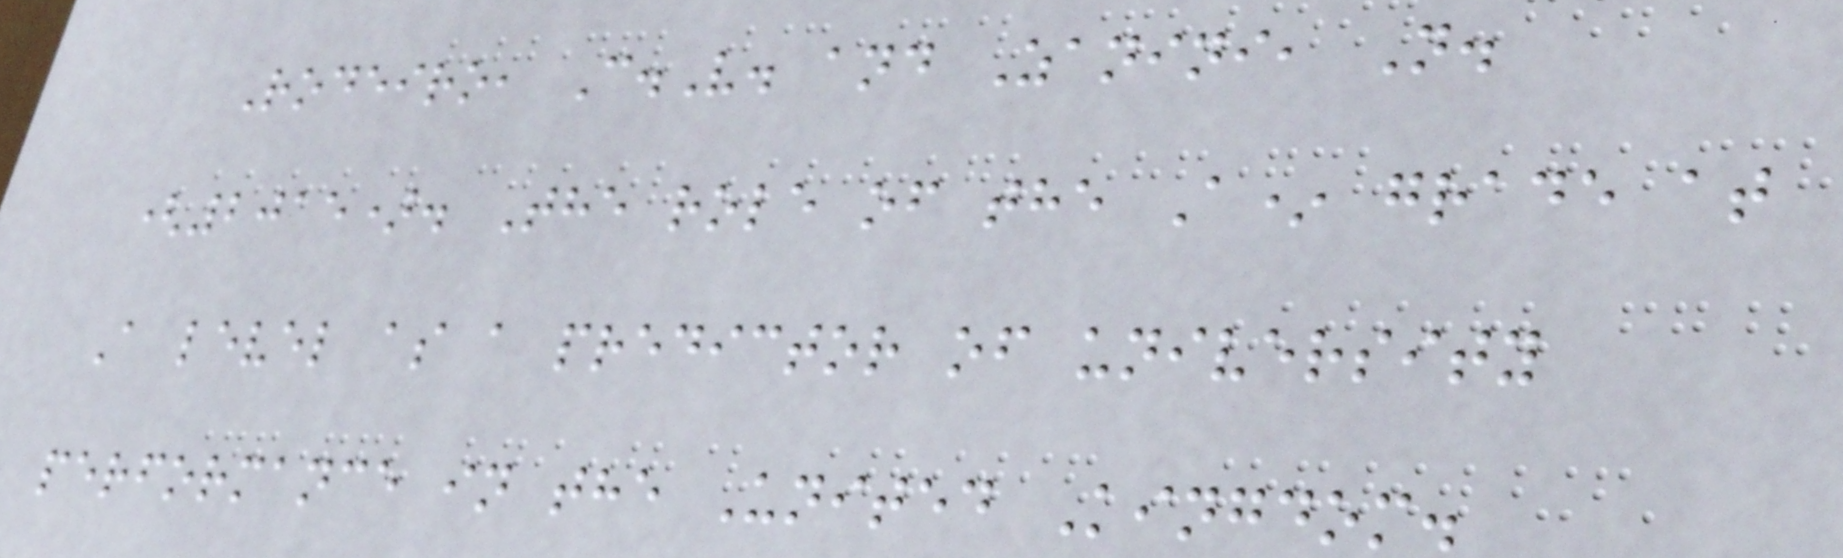Rodeiro, C.V. and Zanini, N.
(2015). The role of the A* grade at
A level as a predictor of university
performance in the United Kingdom.
